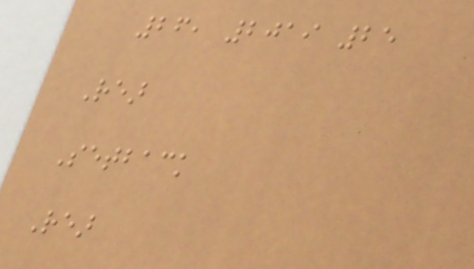26, 2019 25
Rear
Setback
Rear
